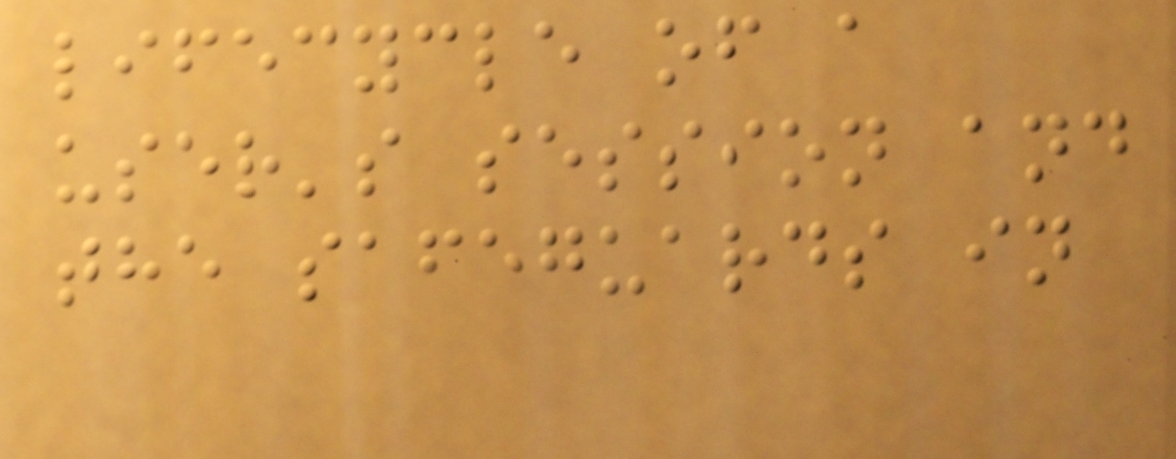lifecycle of a
user's session and
the safeguards in
